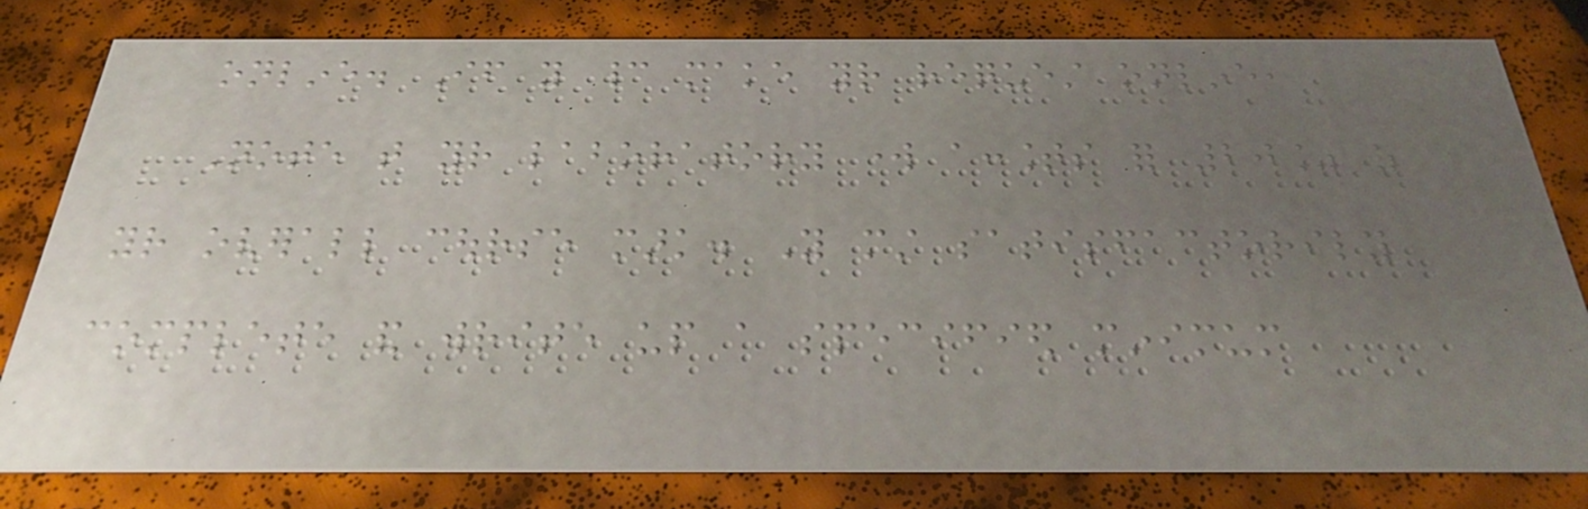online. If you cannot make your request online,
Note that your laboratory work accounts for 20% of
your overall course mark. You must satisfactorily
complete and write up a specified minimum
